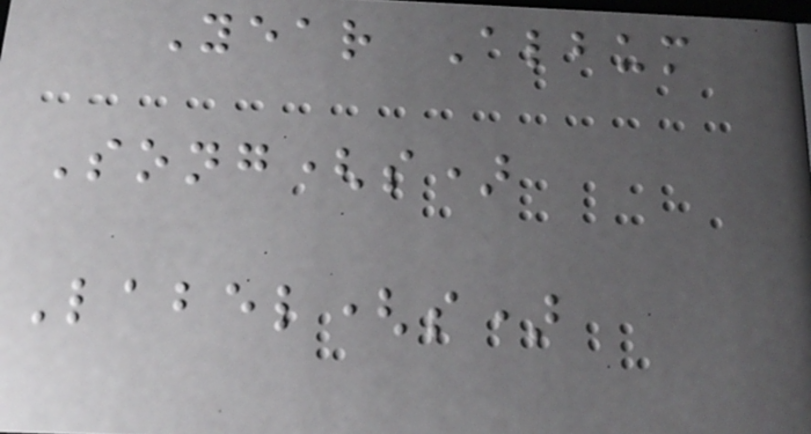Year Album
Song(s)
Label(s)
